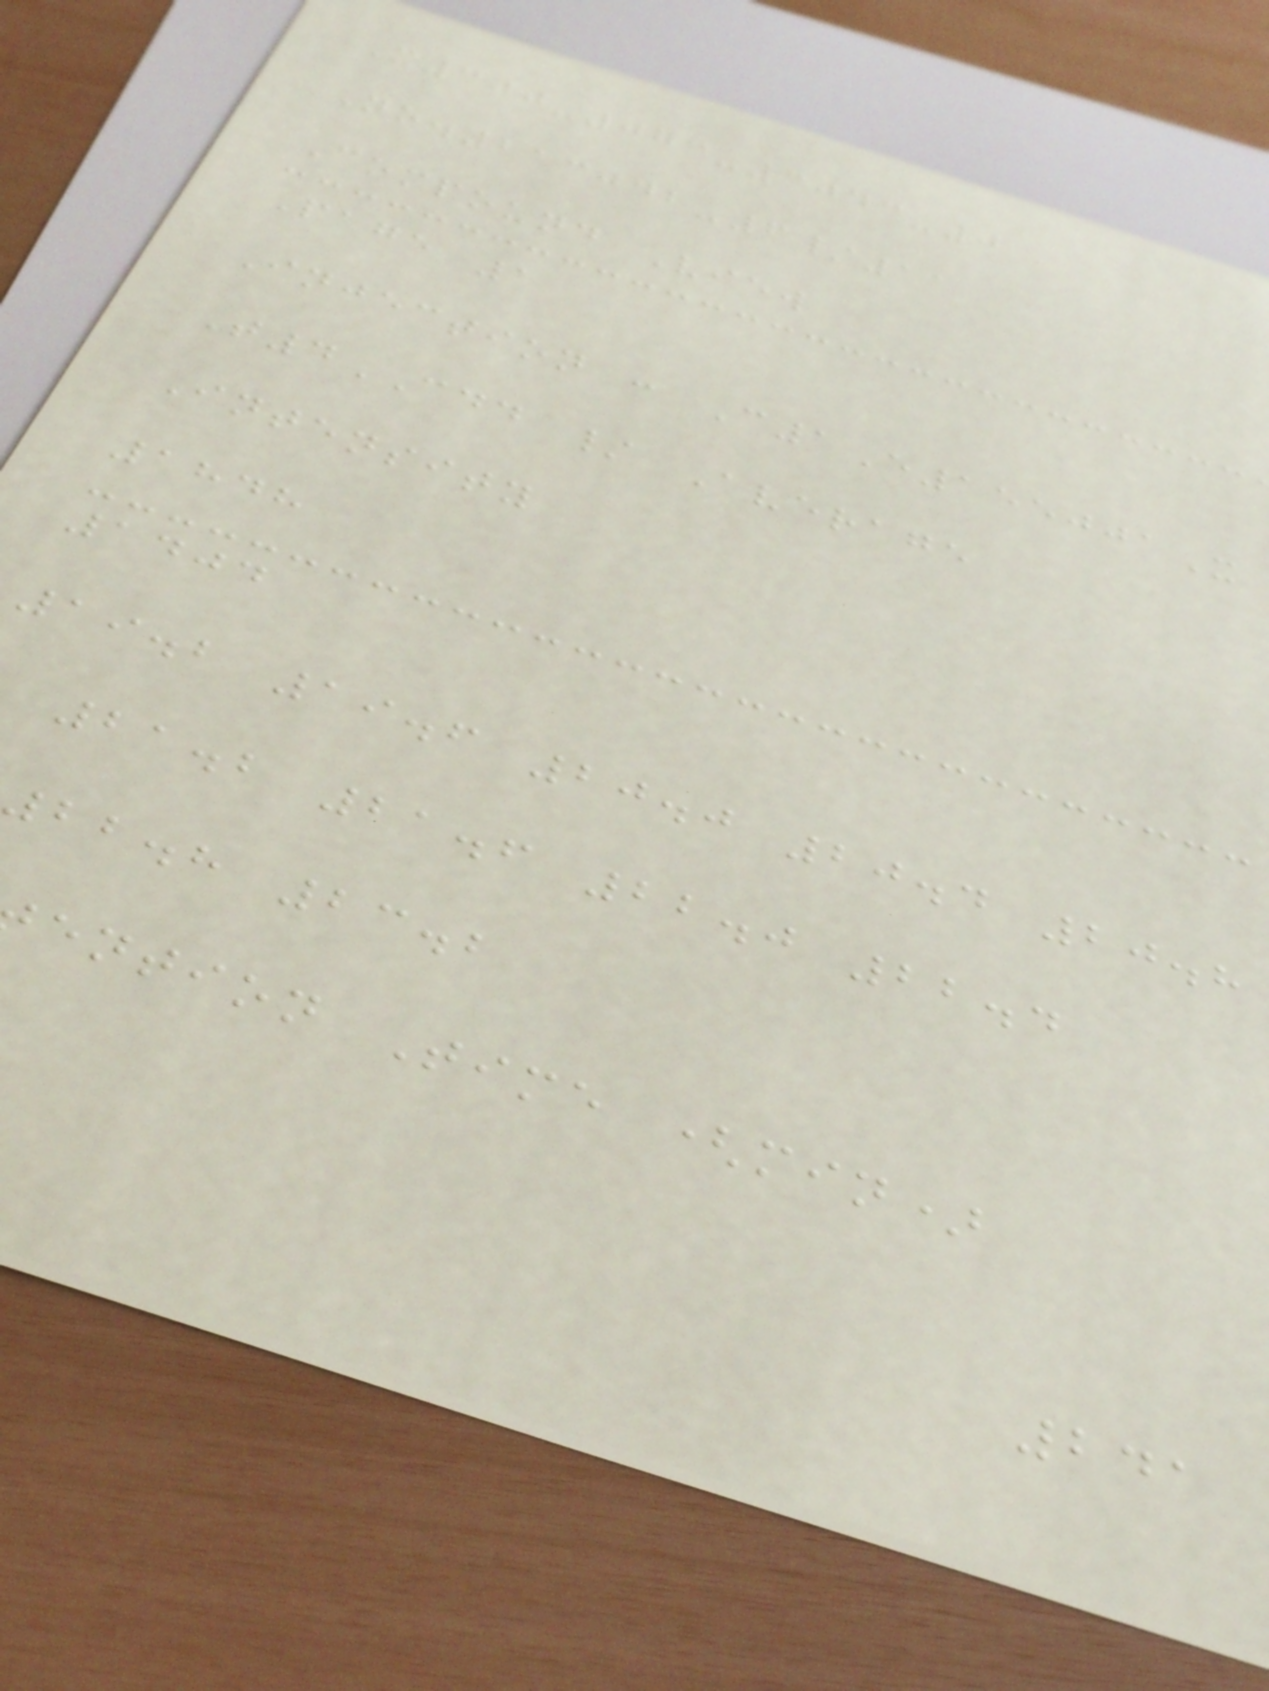X300-073-3043-0
No.213042-6/11
Compound View
Page 1
Injection : C1E155001X
T4CDD / Average
Intensity
1848
1404
19.2 19.6 20.0 20.4 20.8
21.2 21.6 22.0 22.4
bb.h 23.2
ention Time (min)
241
